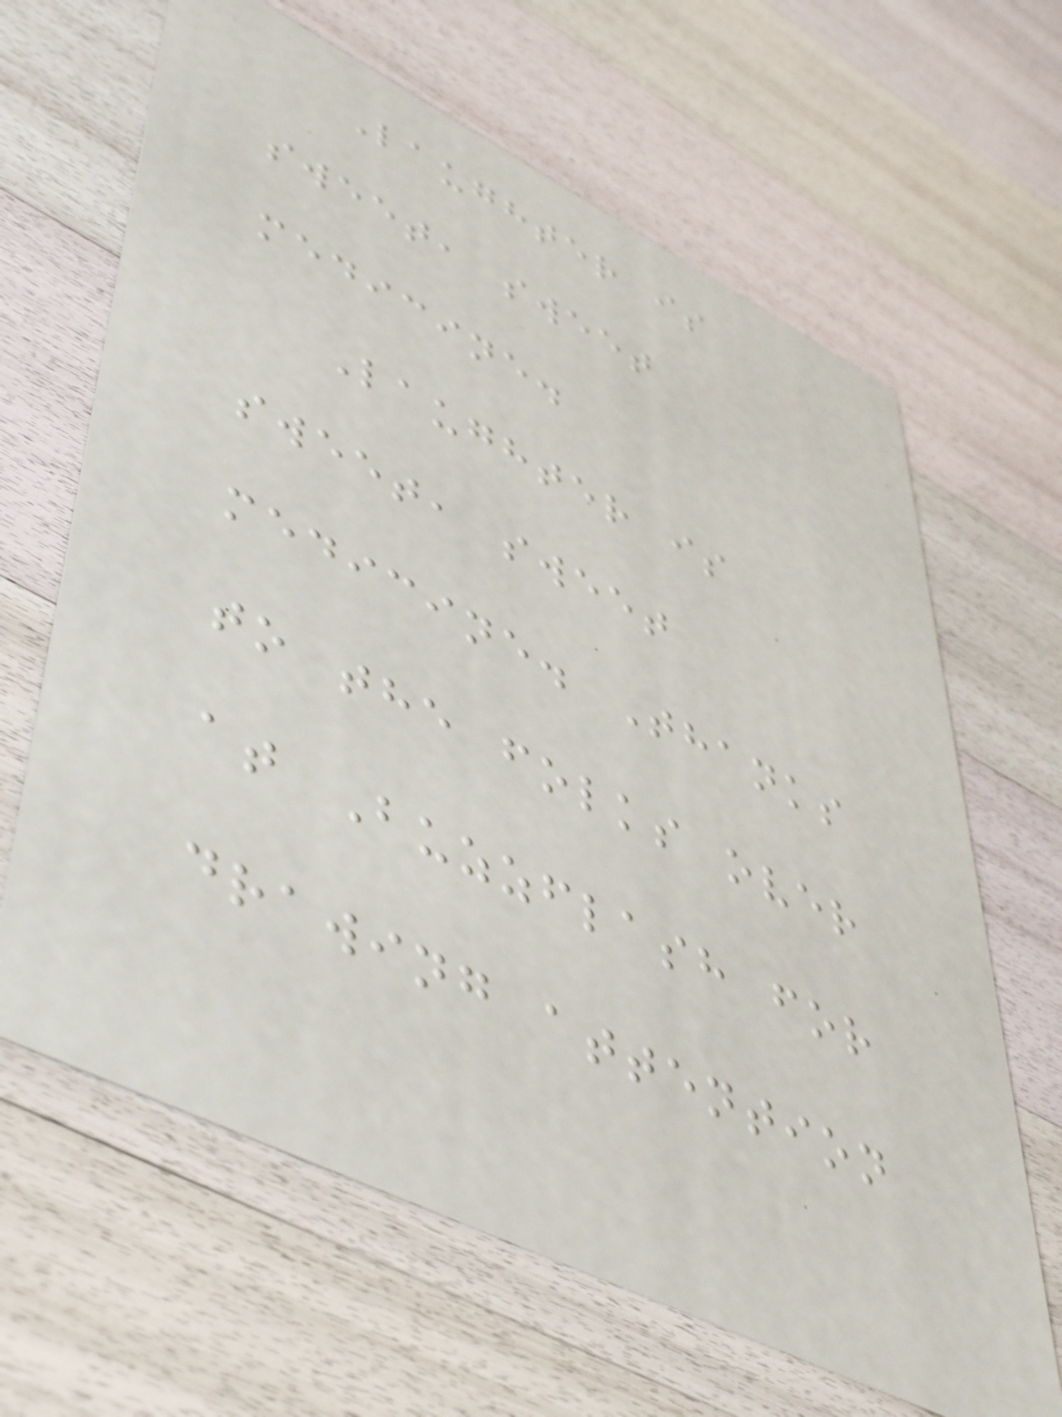Laughter is
sweet, sweet
medicine.
Laughter is
sweet, sweet
medicine. Thanks
to the folks over
at Buzzflash for
drawing attention
